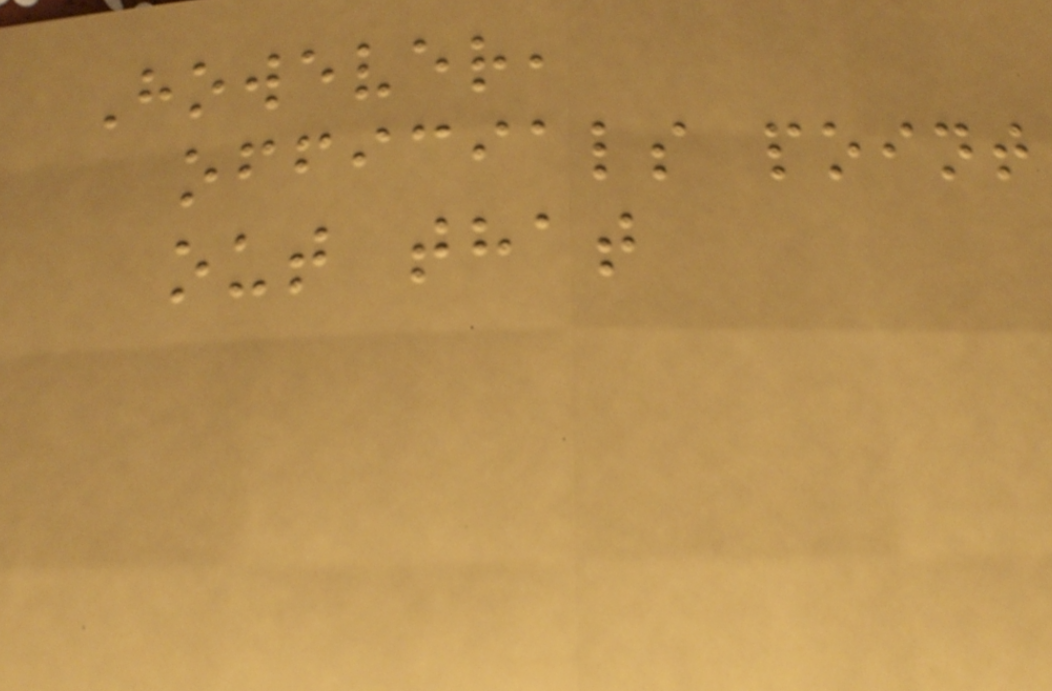However,
officials point
out that
